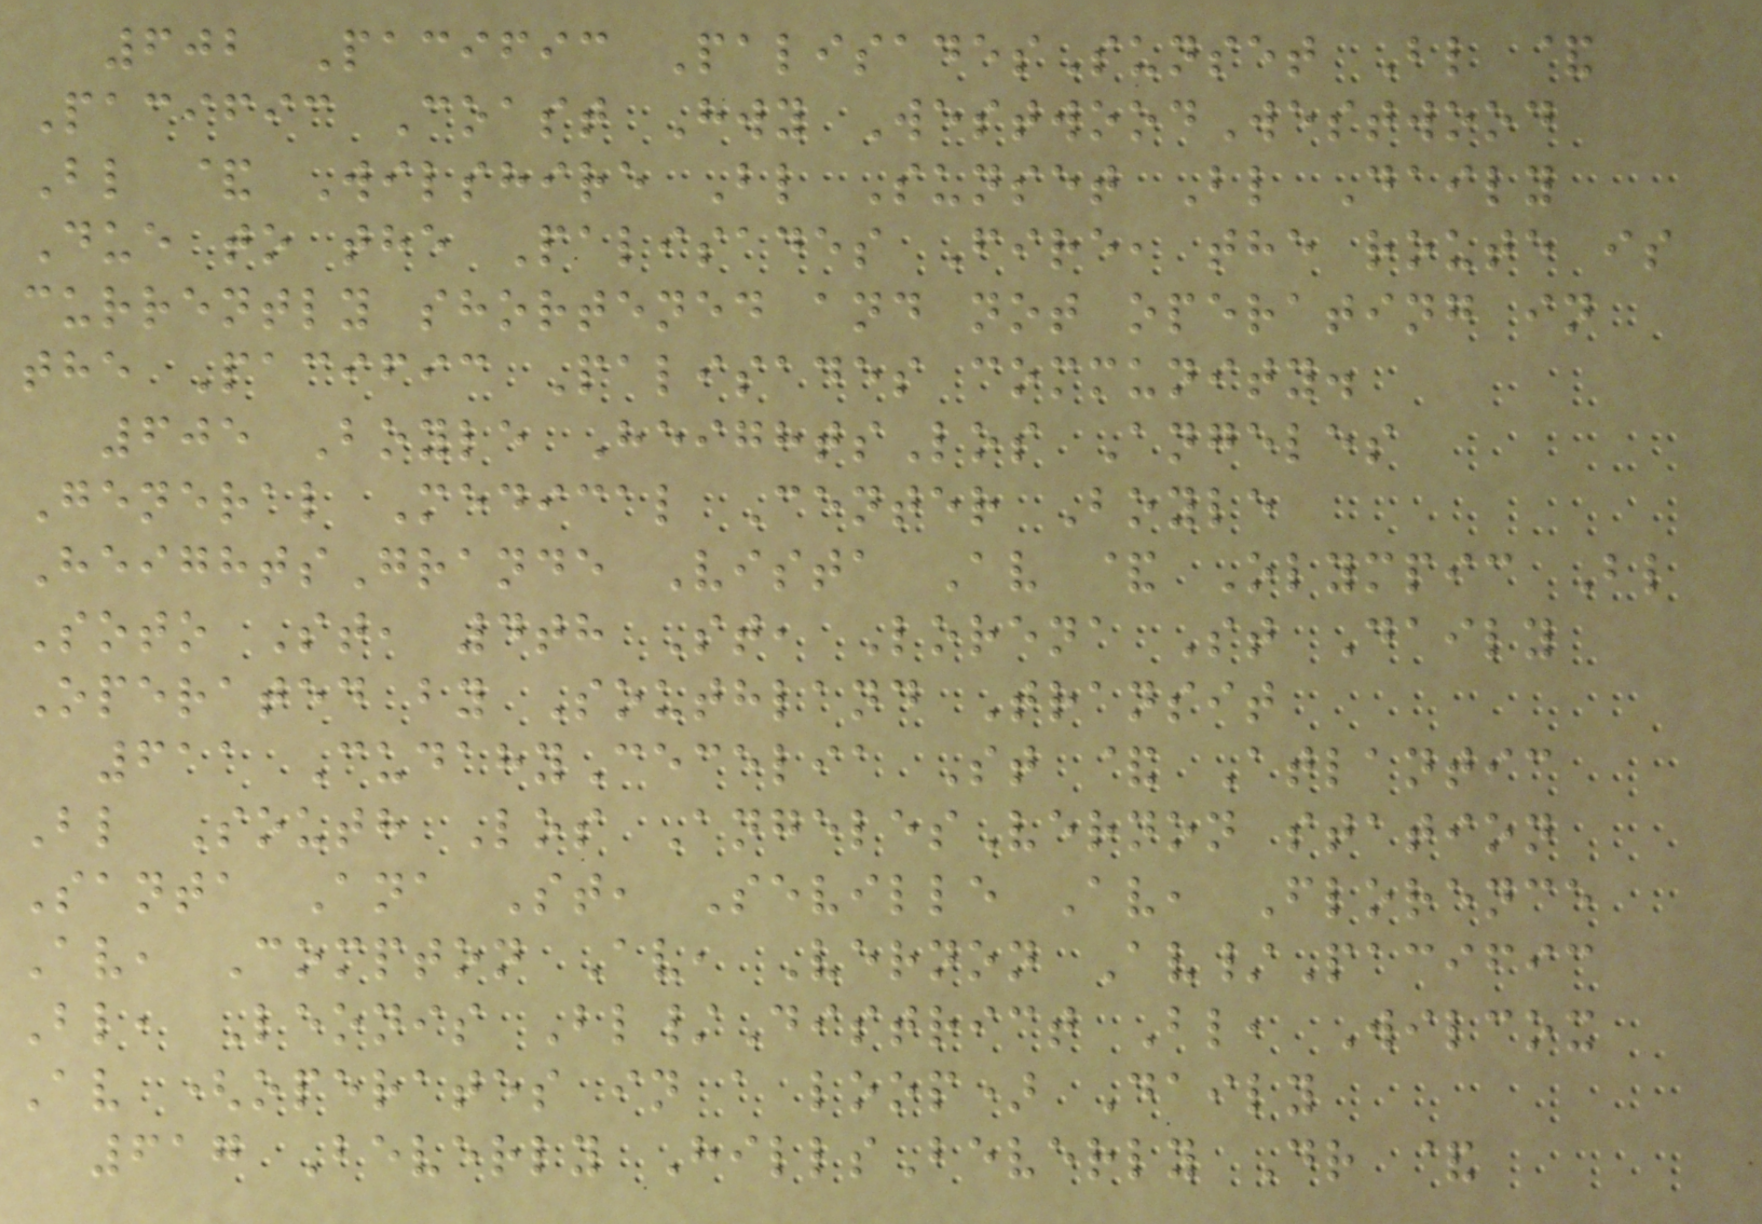602 Pacific PalisadesSunset Bl &
Pacific Coast Hwy WestwoodWestwood
Bl & Wilshire Bl Sunset Bl Daily
Due to the Palisades Fire, the route is
currently shortened and not operating in
the Pacific Palisades community.
605 Boyle HeightsLos Angeles
General Medical Center Boyle
HeightsGrande Vista Av & Olympic Bl
Soto St, 4th St, Lorena St Daily
Operated by Southland Transit
611 CudahyCecelia St & Atlantic
Bl South Los AngelesVernon station
Santa Ana St, Seville Av, Florence
Av, Compton Av, Vernon Av/Pacific
Bl, Leonis Bl/District Bl, Wilcox
Av (operates in a loop) Daily
617 Beverly HillsBeverly Dr &
